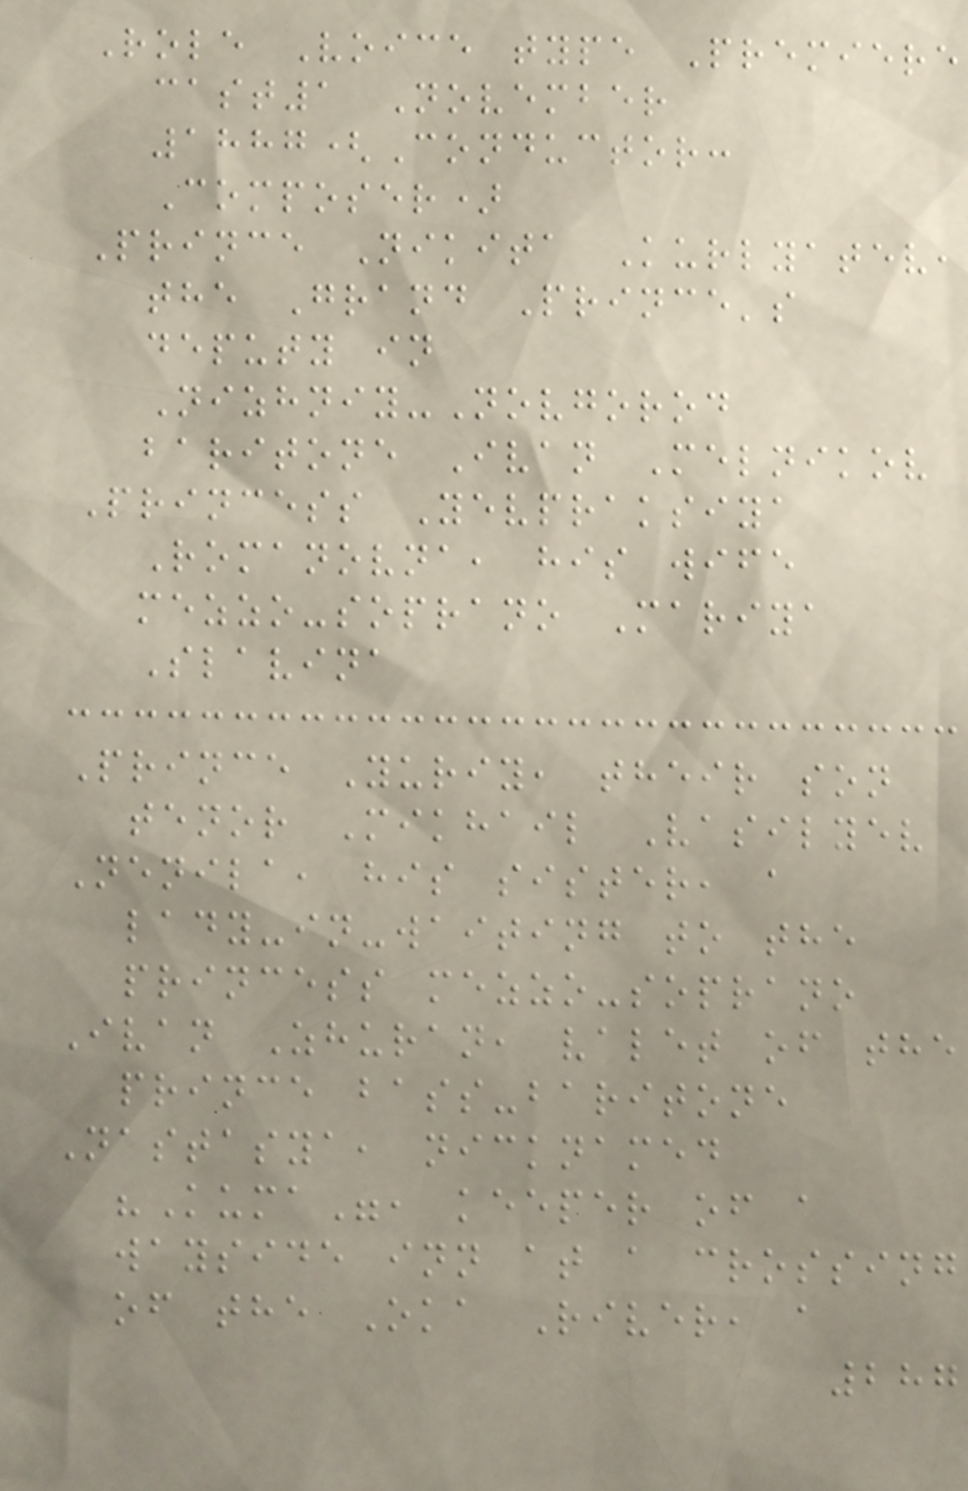Role Voice type Premiere
cast1 November
1887(Conductor:
Composer)
Prince Nikita Kurlyatev,
the Grand Prince's
deputy in
Nizhniy-Novgorod
baritone Ivan Melnikov
Princess Yevpraksiya
Romanovna, his wife
mezzo-soprano Mariya
Slavina
Prince Yuriy, their son
tenor Mikhail Vasilyev
Nenila, his sister, a
lady-in-waiting to the
princess mezzo-soprano
Ivan Zhuran, valet of the
prince bass-baritone
Nastasya, nicknamed
"Kuma", keeper of a
wayside inn at a crossing
of the Oka River, a
287
